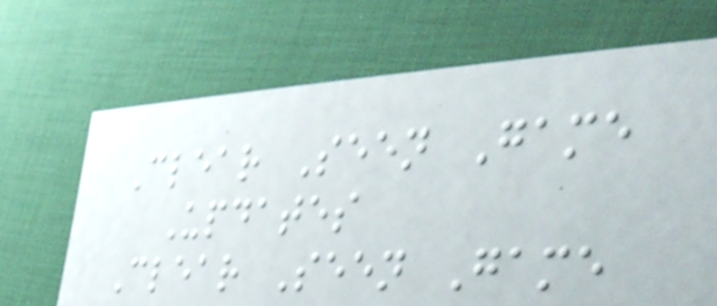Clear Seen Game
Updates
Clear Seen Game
